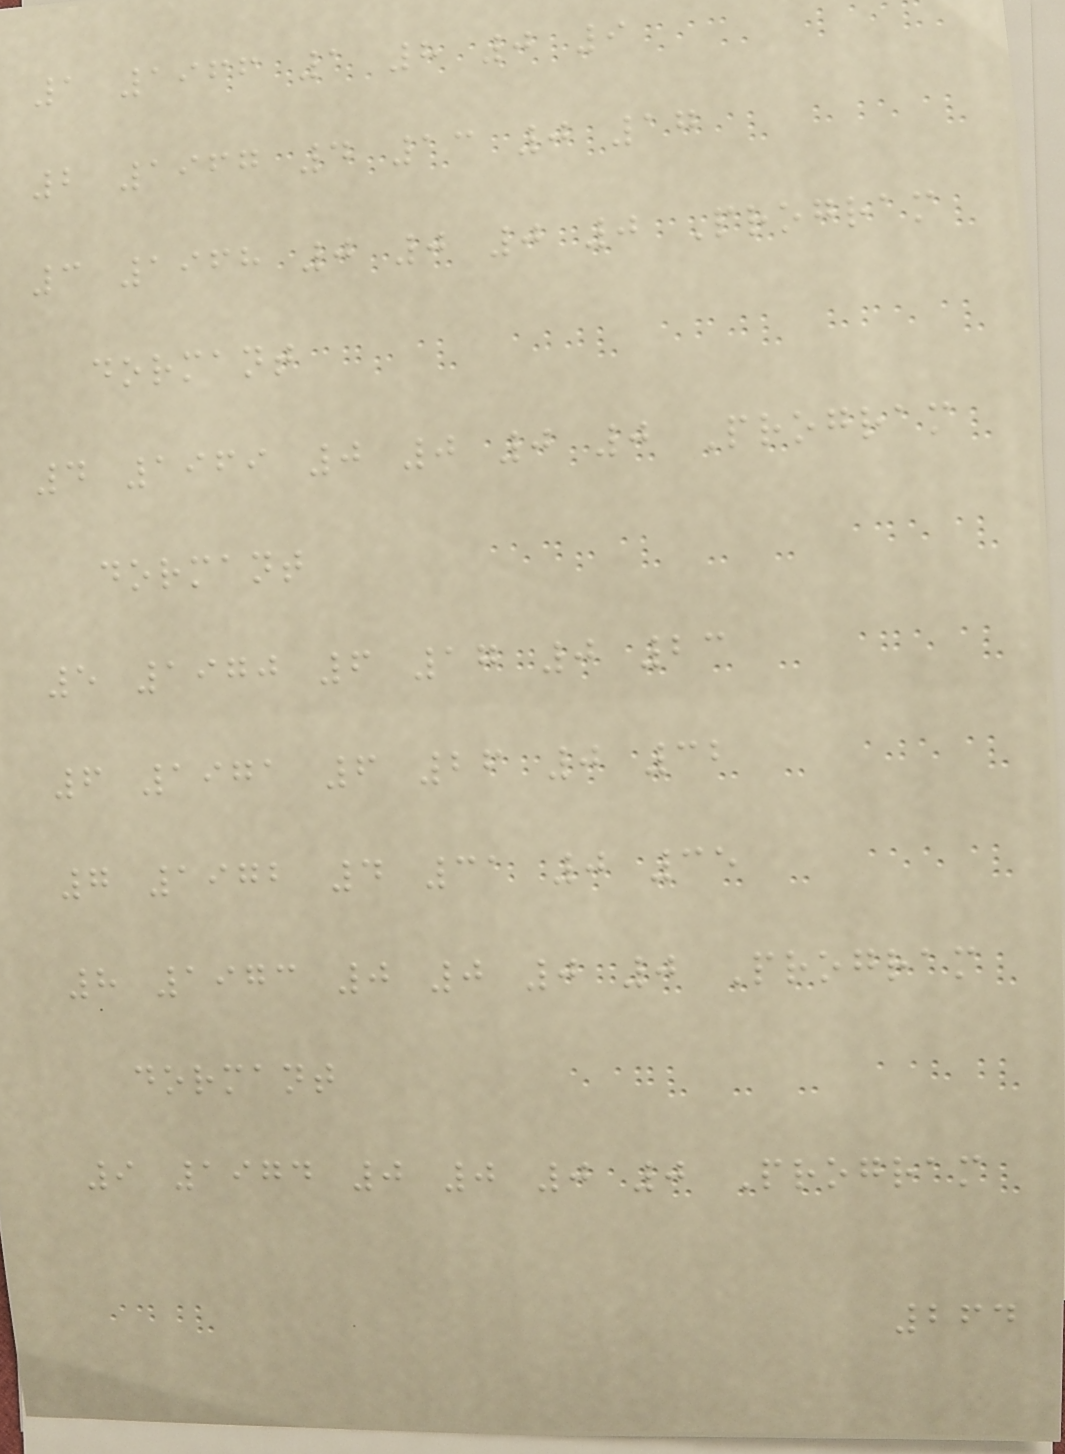1 1966 1 8 0 9
2 1967 4 13 0 17
3 1968 0 0 0 0 Program
dormant
4 1969 0 0 0 0 Program
dormant
5 1970 6 17 0 23
6 1971 6 26 0 32
7 1972 4 31 0 35
8 1973 0 0 0 0 Program
dormant
9 1974 0 0 0 0 Program
264
